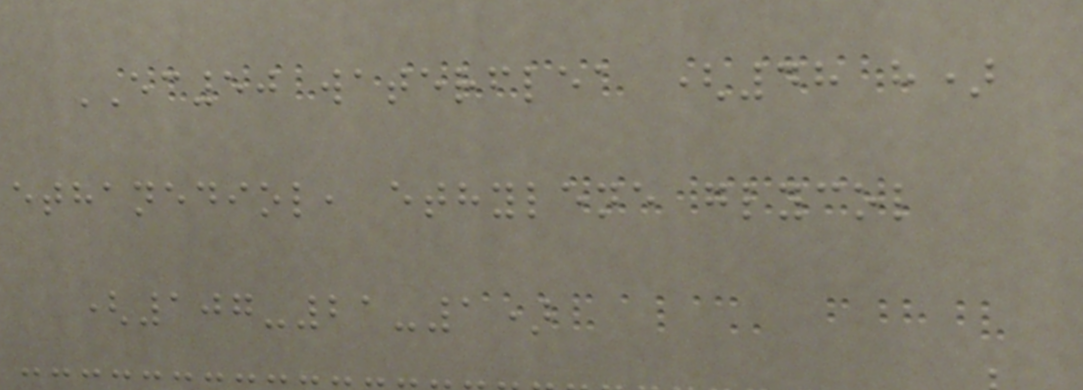EC50 waterflea (48 h)
ethanediol, ethylene glycol
(107-21-1)
